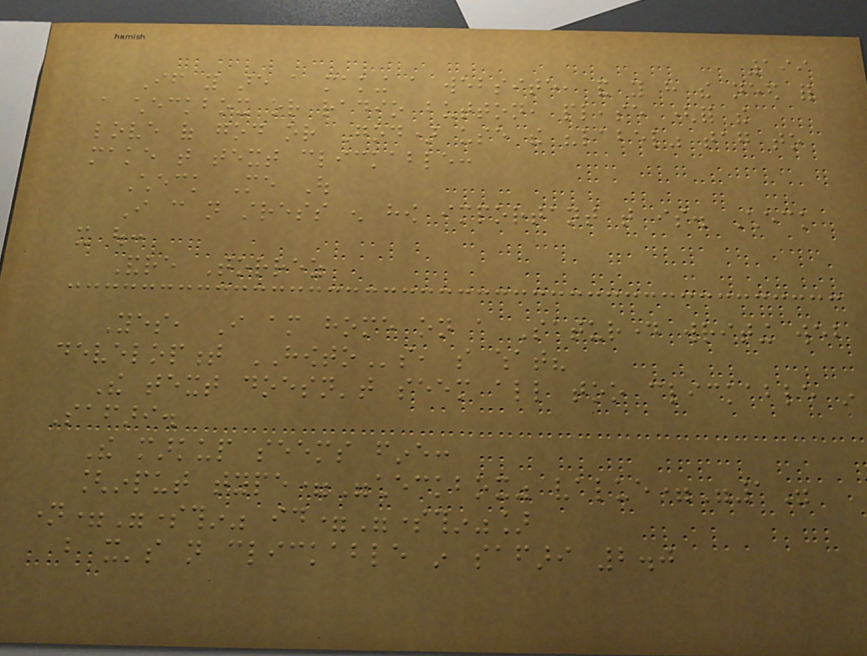199
If you are a making a website, and you have the need for
a checkbox or radio button, please (for the
love of god or God) use the "label" tag to
make that text clickable:
Check Me Out
I can not stress enough how important that is. Check
it out:
Andre Torrez
Yes, I am home on a Saturday writing web
development HOWTOs, so what?
The text doesn't seem all too clickable in
Safari.
The markup seems fine:
[input type="checkbox" value="1"
name="somethin" id="somethin"]
but it's not clickable in safari 2.0
